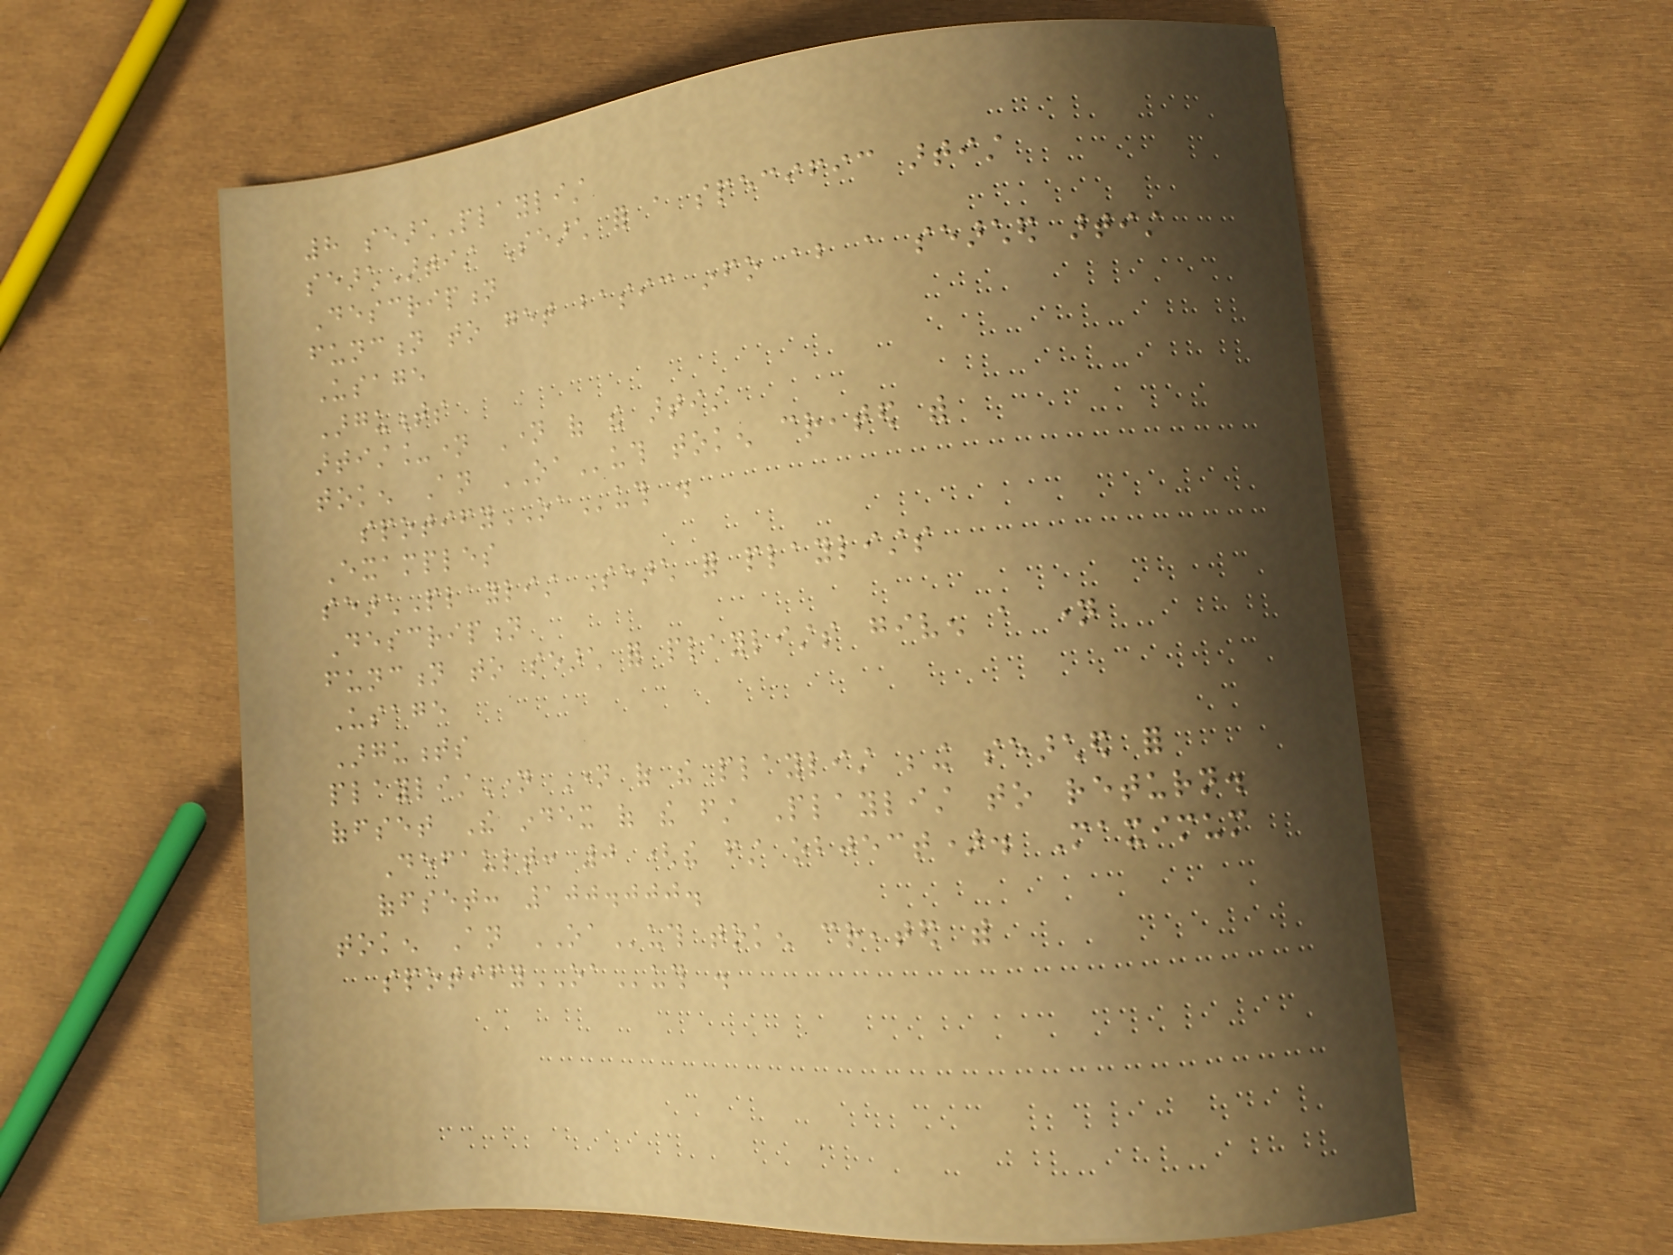8 searchPlaylist
searchArtist Search for a specific artist
Description
function to get basic info about a searched artist
Usage
Arguments
artist_name Name of the artist
token An OAuth token created with
spotifyOAuth .
Examples
searchPlaylist Search for playlists
Description
function to search for playlists given a name
Usage
Arguments
playlistName Name of the playlist being searched for
offset The index of the first Playlist to return.
Default: 0 (the first object). Maximum
offset: 100.000.
token An OAuth token created with
spotifyOAuth .
